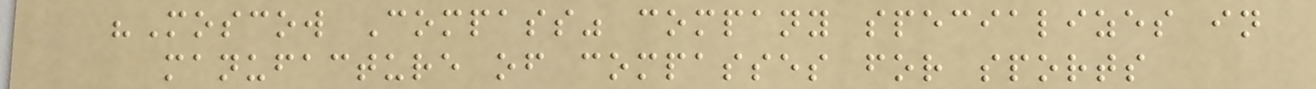"Moscow Compass" company specializes in
manufacture of compasses for sports
